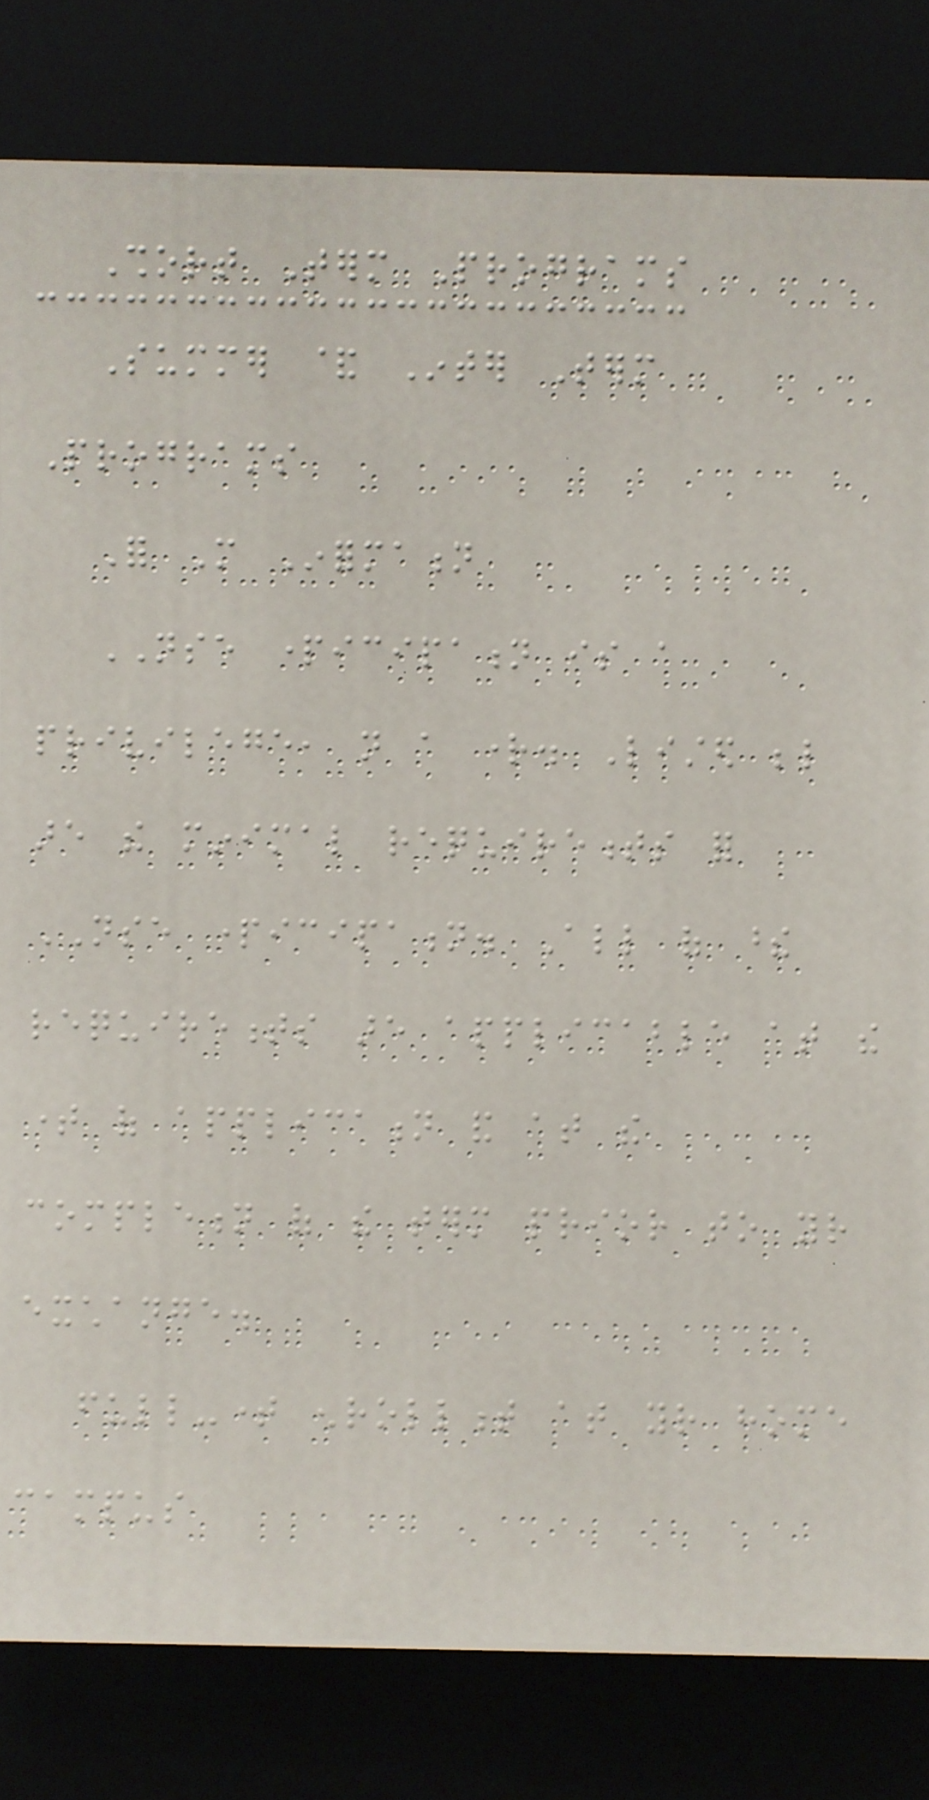Short Term Programs
Summer & Inter Term
Programs
For More Information
NSE participation is a
privilege, not a right. Listed below
are the minimal requirements for
NSE participation. All of these
requirements are applicable at the
time of application and at the
completion of the term prior to your
exchange.
full-time enrollment at your home
campus
